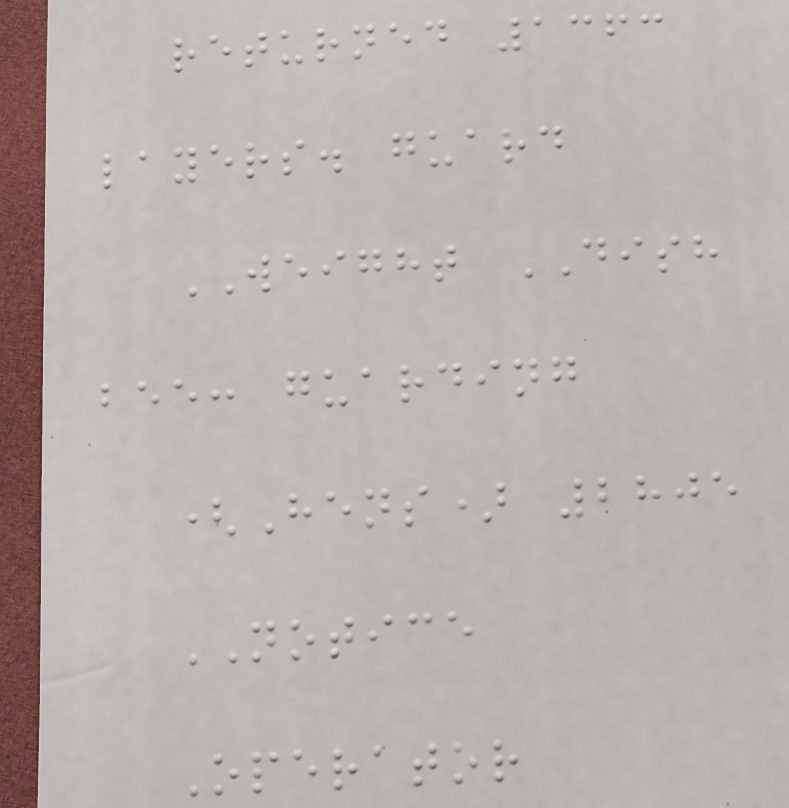returned 1363
layers. guard
WEIGHT DISH
bee: guarding
(Hens) 2805
NOTICE
Operator
